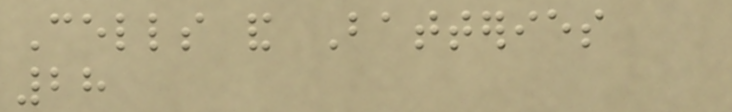Cells and Batteries
28
